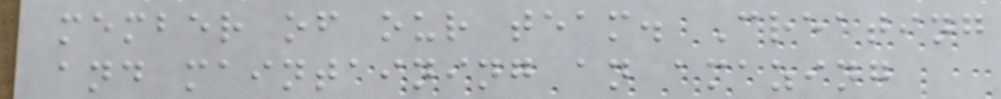member of our team. Creating
and maintaining an amazing
